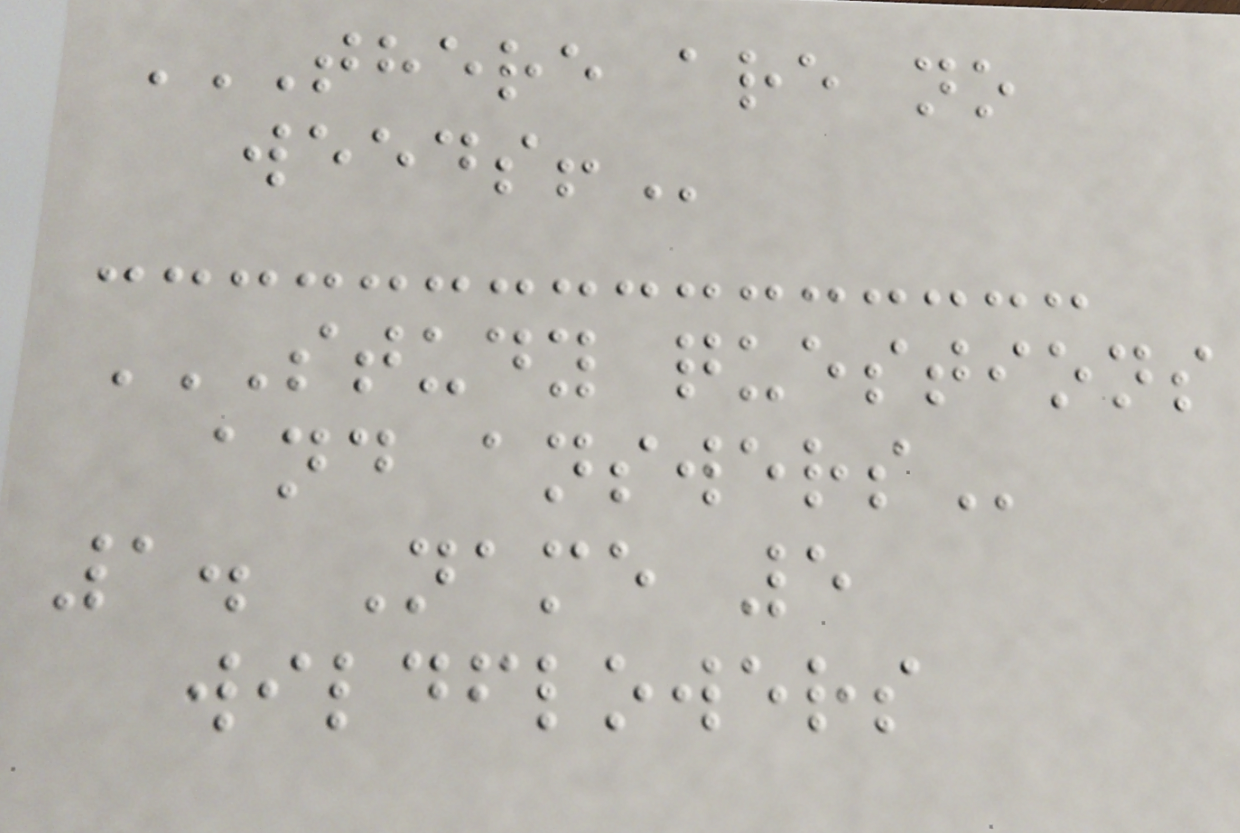THERE ARE NO
WEEDS!
STUDY QUESTIONS
AND ANSWERS
1. Name 5
wildflowers
